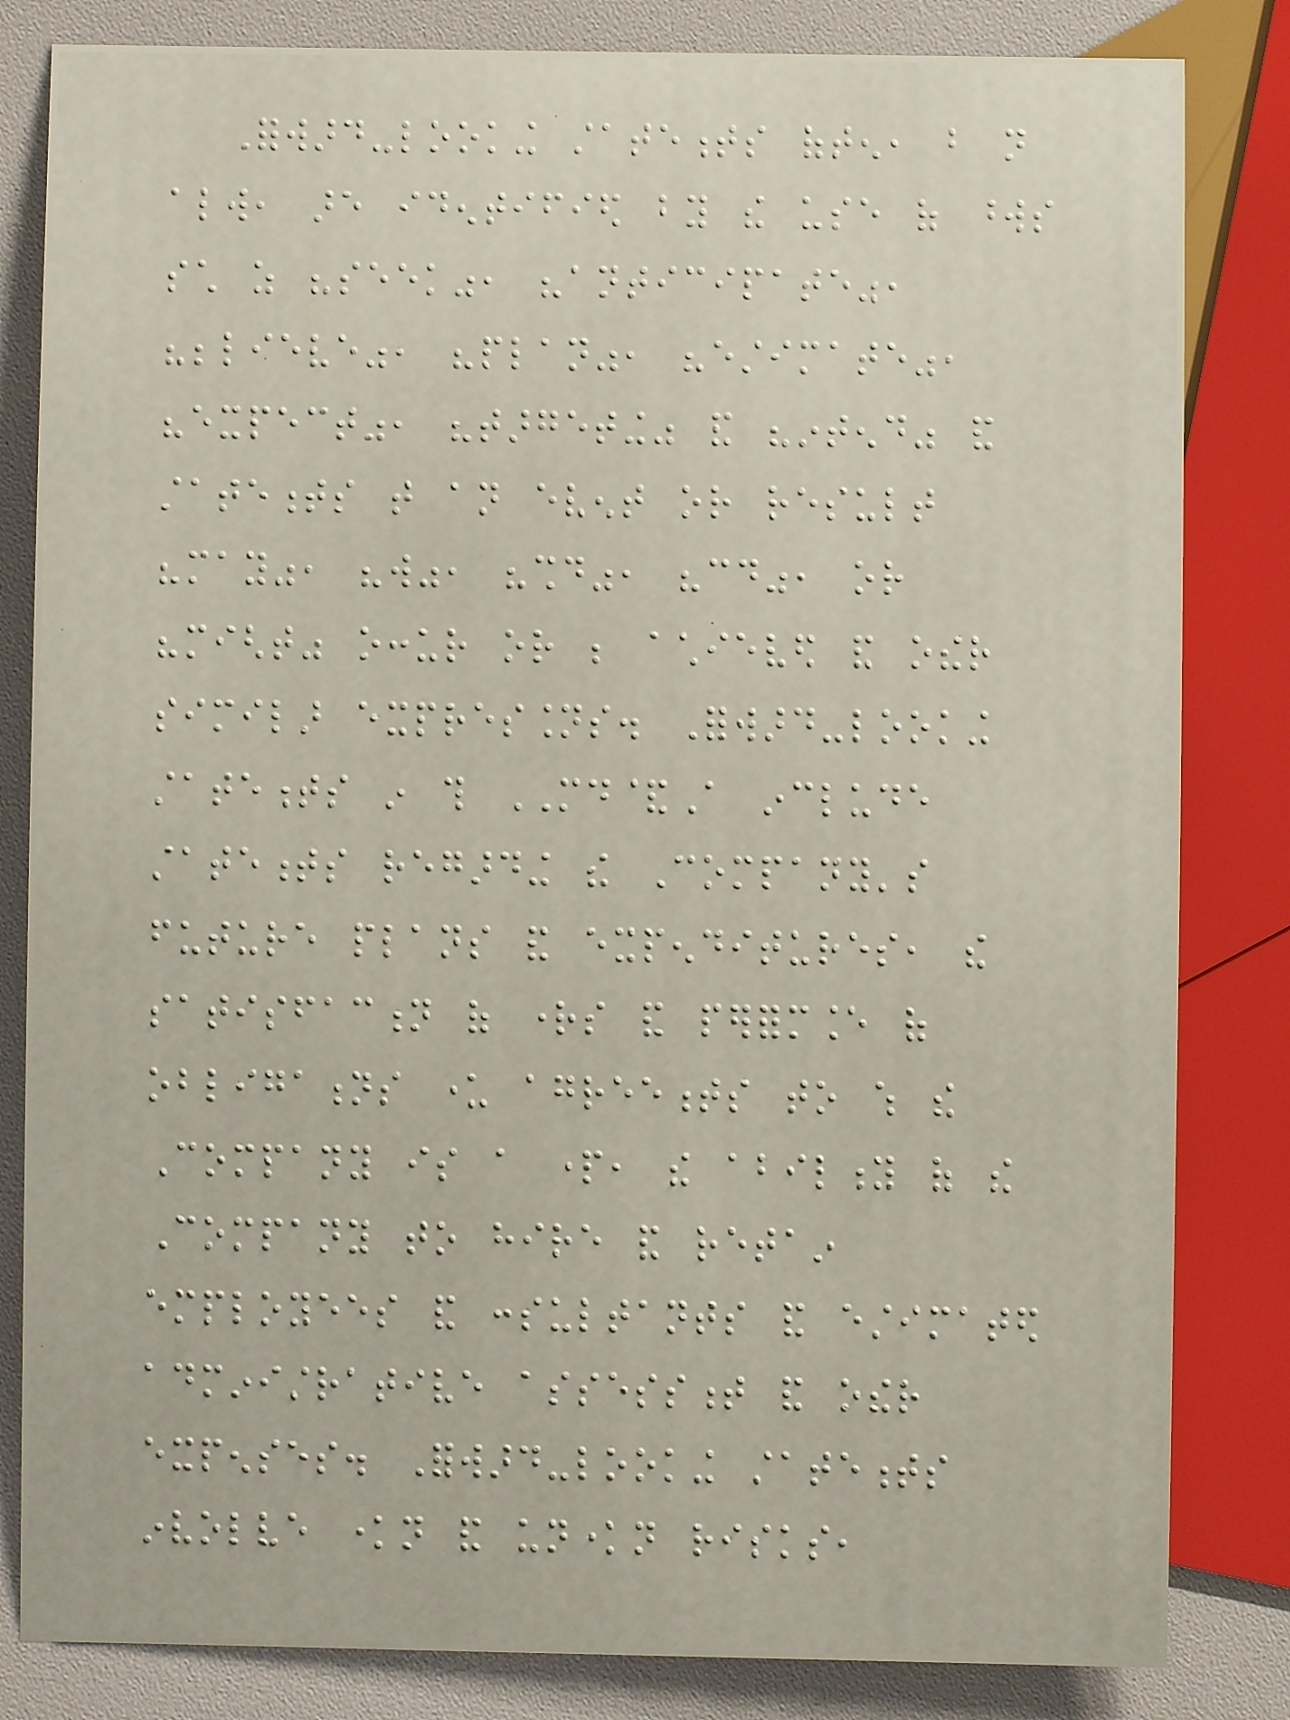Forward-looking statements often, but not
always, are identified by the use of words
such as "seek", "anticipate",
"believe", "plan", "estimate",
"expect", "targeting" and "intend" and
statements that an event or result
"may", "will", "should", "could", or
"might" occur or be achieved and other
similar expressions. Forward-looking
statements in this MD&A include
statements regarding the Company's
future plans and expenditures, the
satisfaction of rights and performance of
obligations under agreements to which the
Company is a part, the ability of the
Company to hire and retain
employees and consultants and estimated
administrative assessment and other
expenses. Forward-looking statements
involve known and unknown risks,
